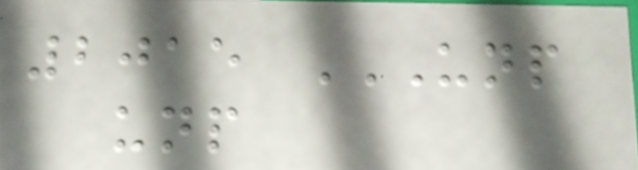2015 UNP
UNP
